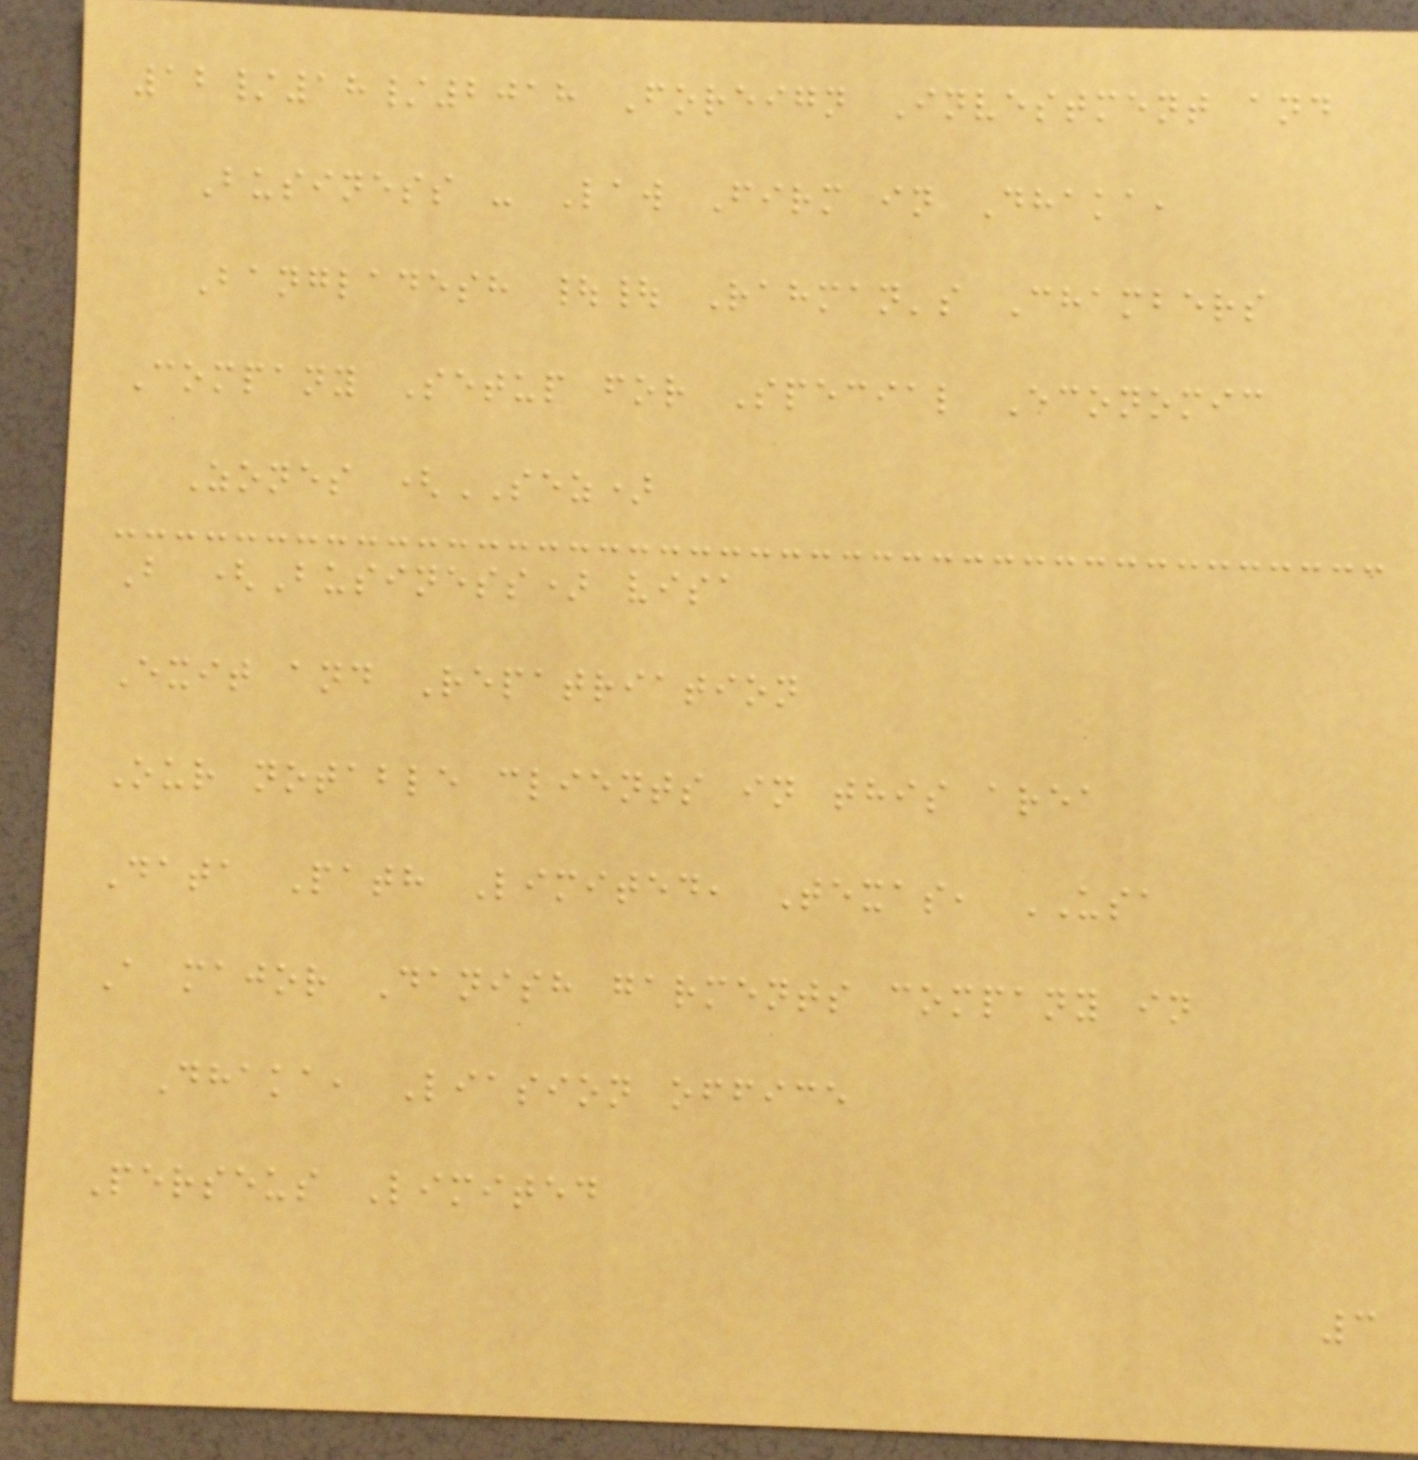12/18/2018 Foreign Investment and
Business - Law Firm in Dhaka,
Bangladesh || Rahman's Chambers
Company Setup for Special Economic
Zones (SEZ)
B (Business) visa
Exit and Repatriation
Our notable clients in this area
Data Path Limited, Texas, USA
A major Danish garments company in
Dhaka, Liasion office
Perseus Limited
3
